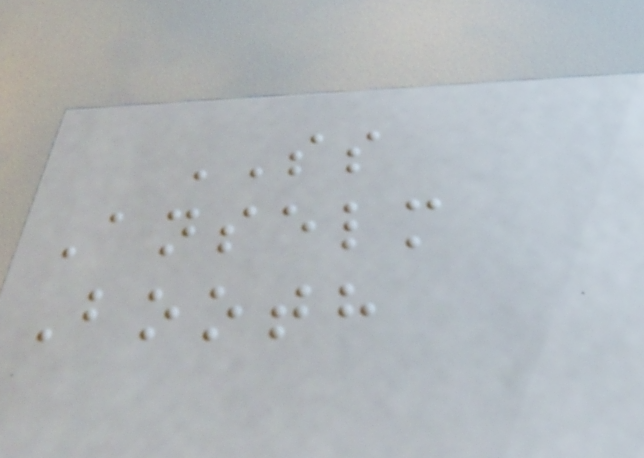SS
Anselm
Booth
